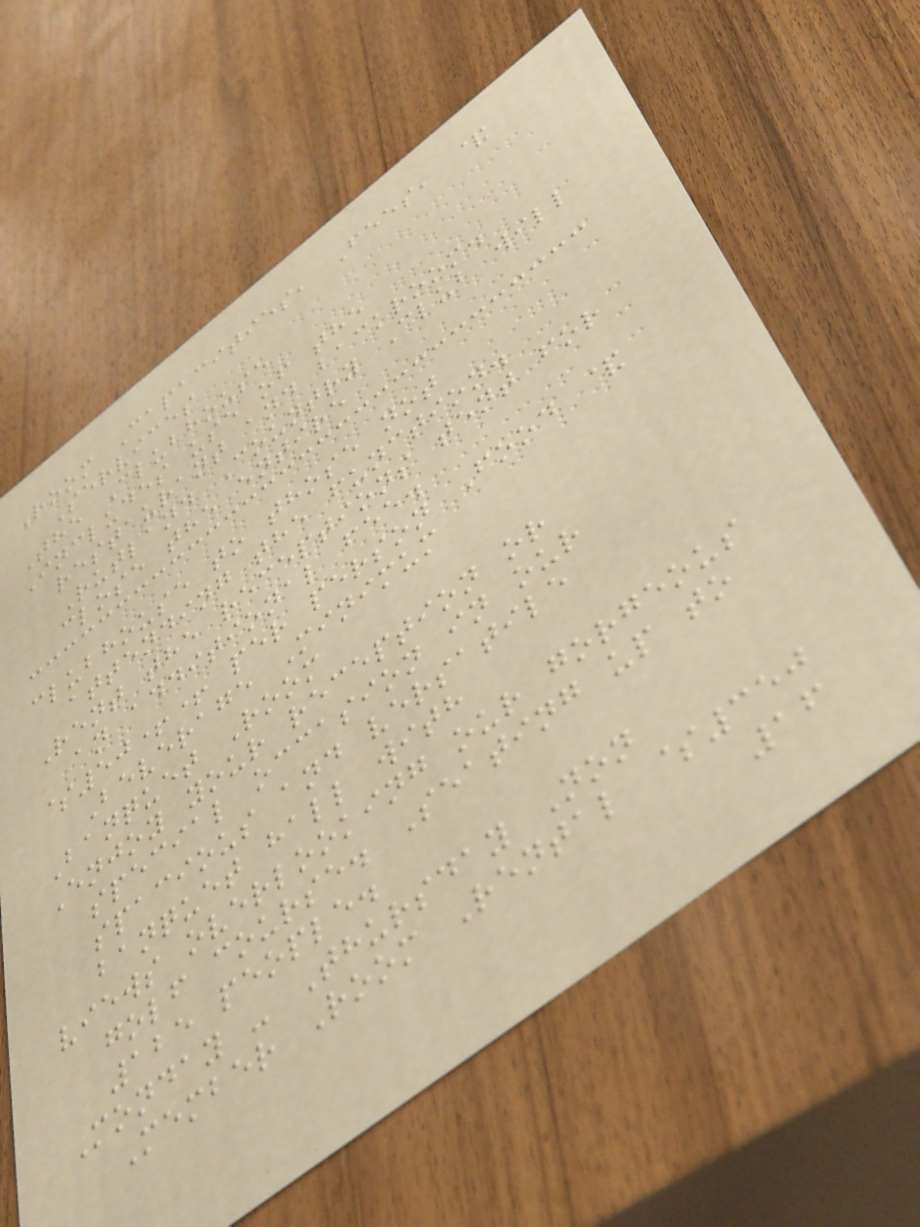Room Capacities, Fees, &
Services
The Clubhouse
Includes use of the
restaurant and backroom.
Rutland Country Club will
close the entire
clubhouse to those not
attending the function.
Rent the receptions tent for
an additional fee.
$50++ per person Food &
Beverage Minimum
Banquet Room
Enjoy your reception or
special occasion in our
spacious and versatile
banquet hall with
views overlooking our gorgeous
golf course. Seating up to
125 people.
Monday - Thursday Non
Member Room Rental $350
16
